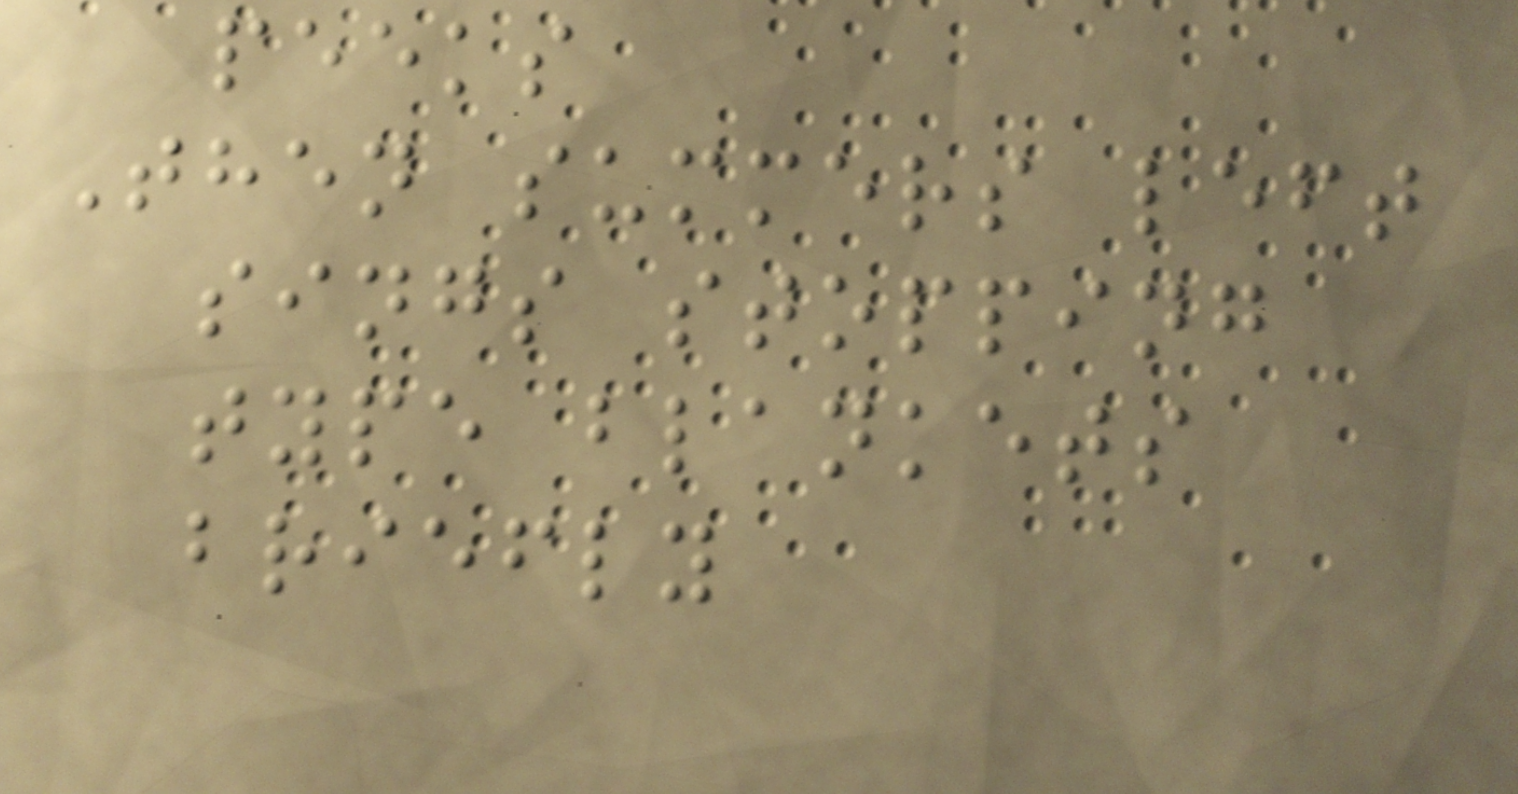peeks
Then summers left
sings stopping
type blankets
briefly
